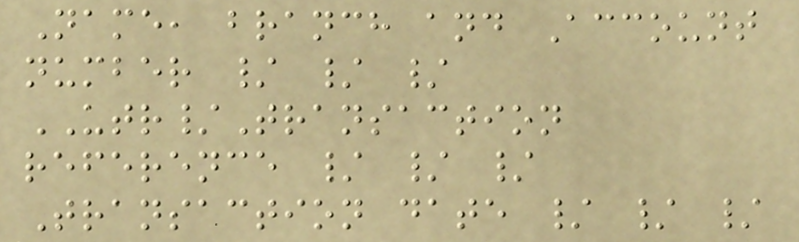Name, branch and Account
number / / /
UTR/Transaction
reference / / /
Transaction date / / /
